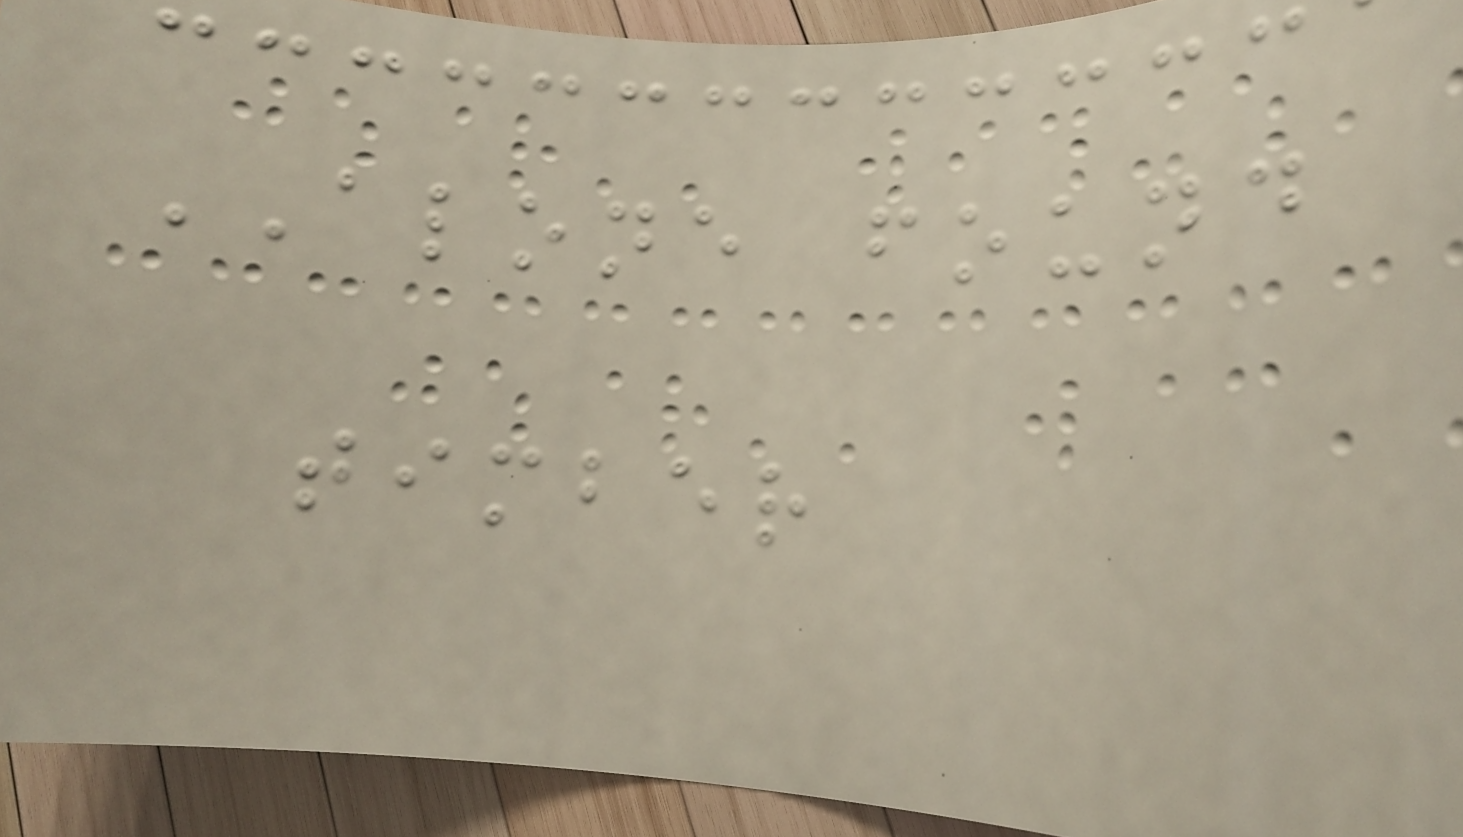ALONE found
timber
